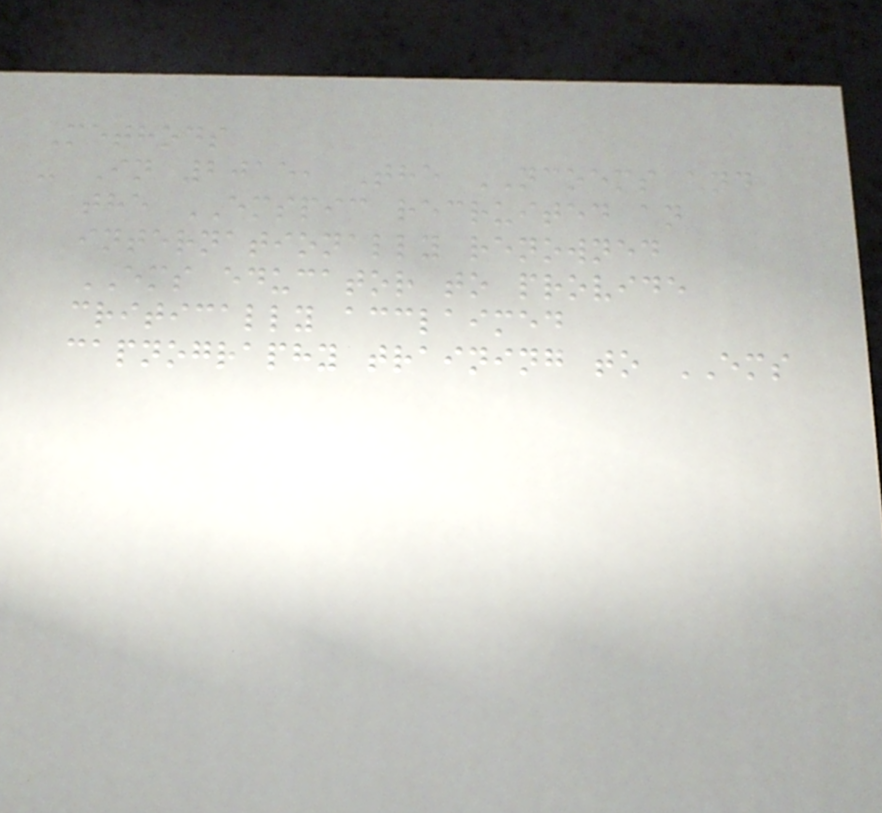Methods
- In 2015, The NCOEMS and
the EMSPIC recruited an
internationally renowned
EMS educator to provide
critically acclaimed
capnography training to EMS
